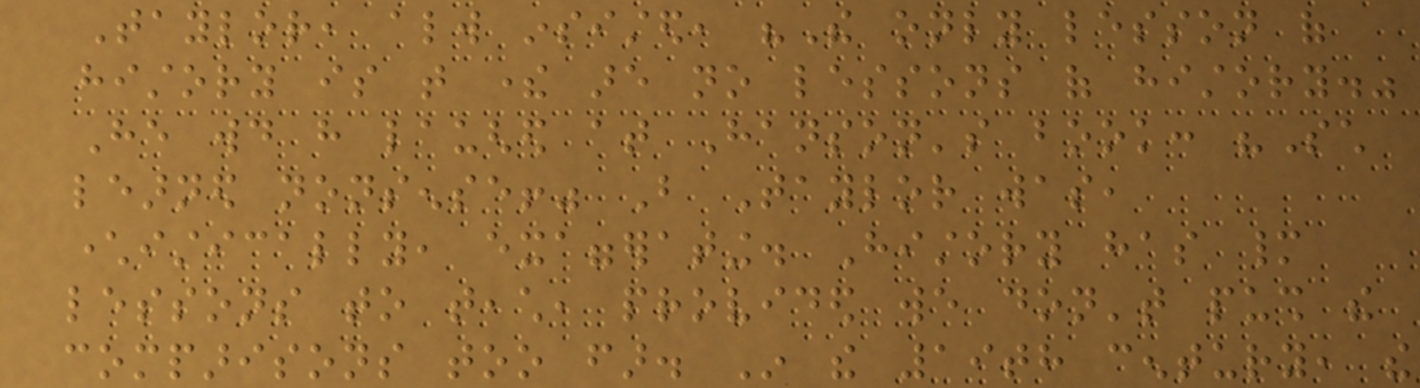Taylor, always insisted, "The only lesson of
history is that there are no lessons of history."
He would have laughed at Hanson's book: "Such
learned nonsense!" But Taylor was,
characteristically, exaggerating. History has many
lessons to teach, provided we don't push the
comparisons too far. In the 19th century, the
